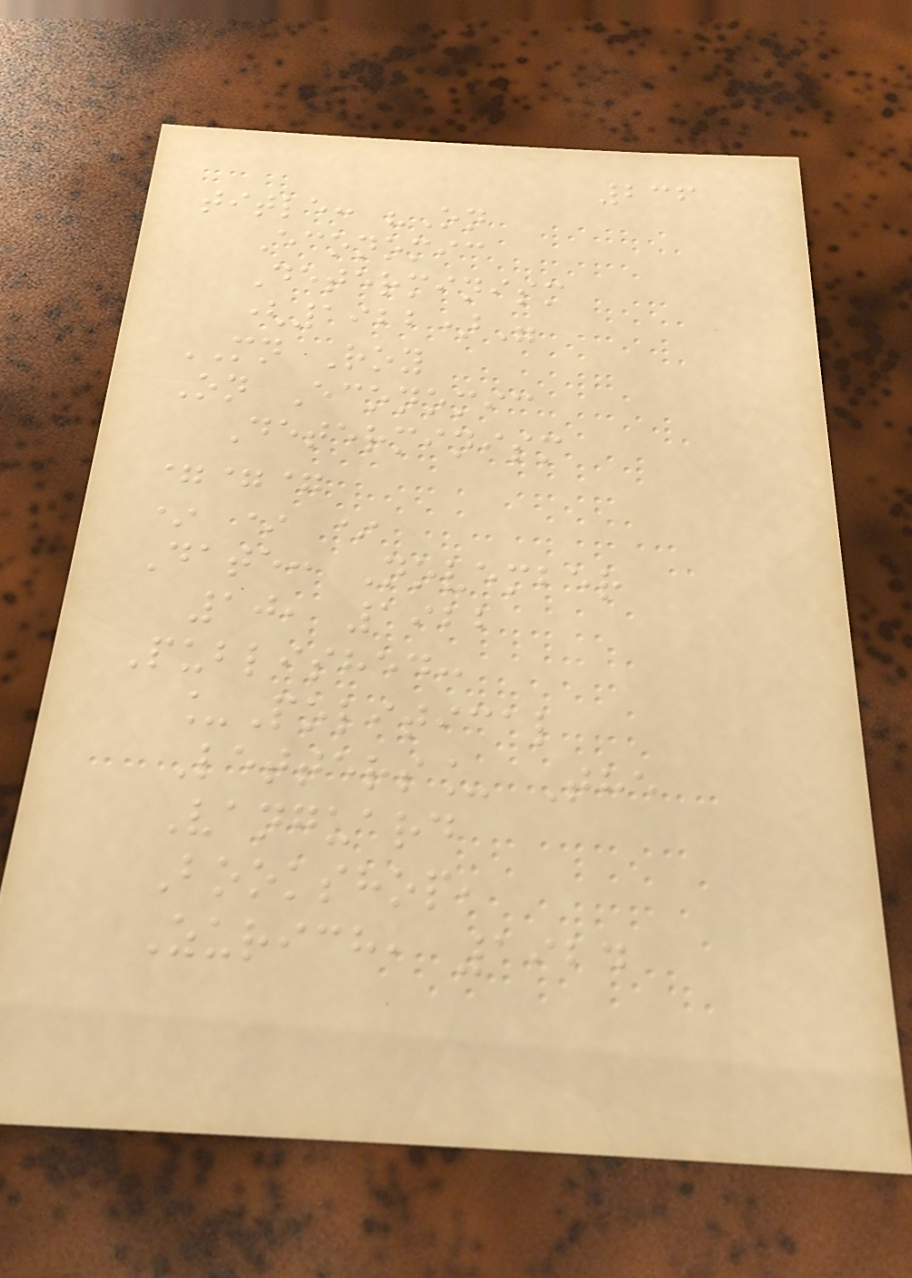236
title: "On
Economic
Determinism
(1922)"
MN Roy
On Economic
Determinism
===
* * *
Date: November
10, 1922
Published:
_Political
Letters_ The
Vanguard
Bookshop,
Zurich, 1924
